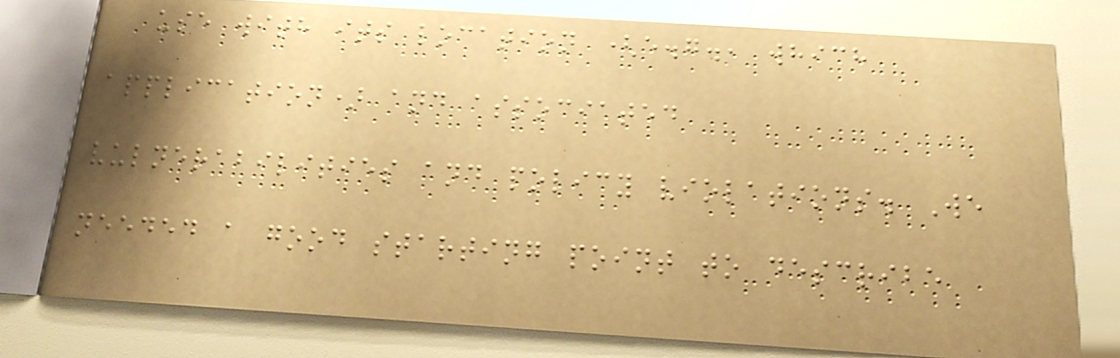use with its location (e.g., which
application) and associated
vulnerabilities and policy violations. We
needed a good starting point to describe
